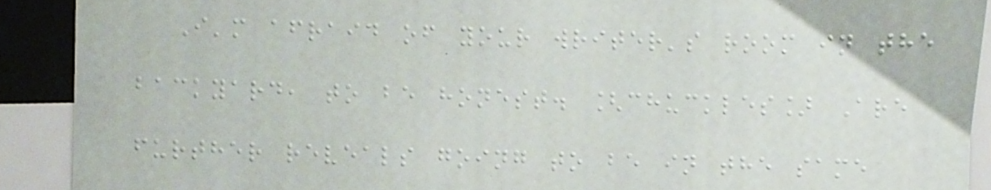I'm afraid of your writer's room in the
backyard, to be honest. [chuckles] Are
further reveals going to be in the same
